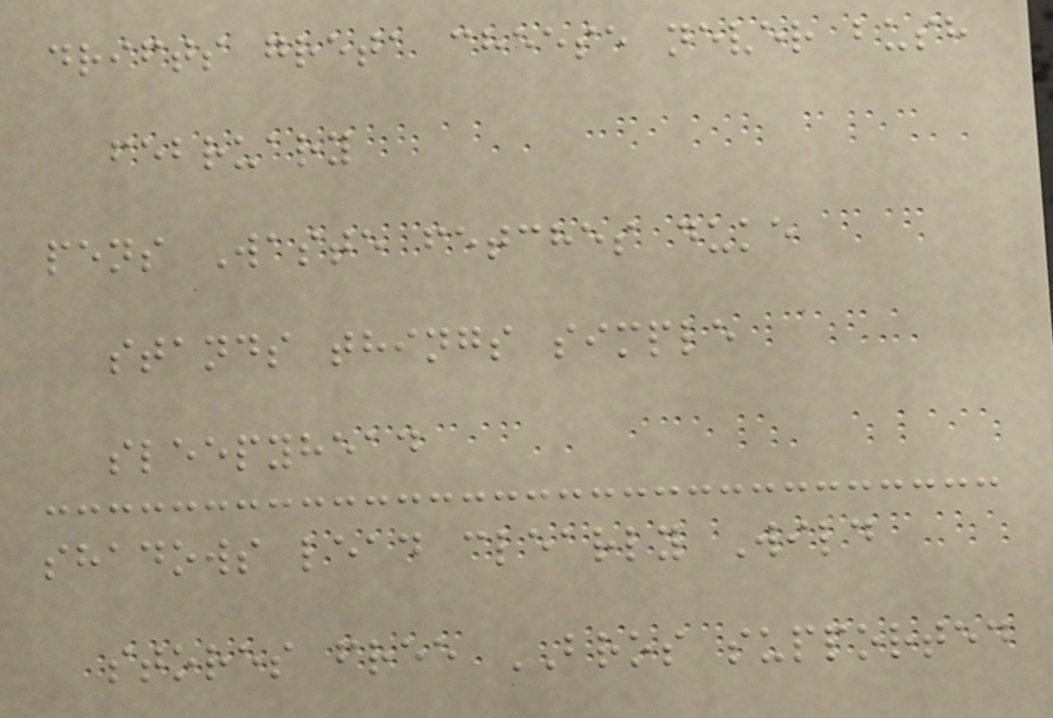drifts greta cheese never bush
february
pens Waste fetches duke
stands things simple
sleepyhead
shadows lead clearly Wild
stores free BROS supported
